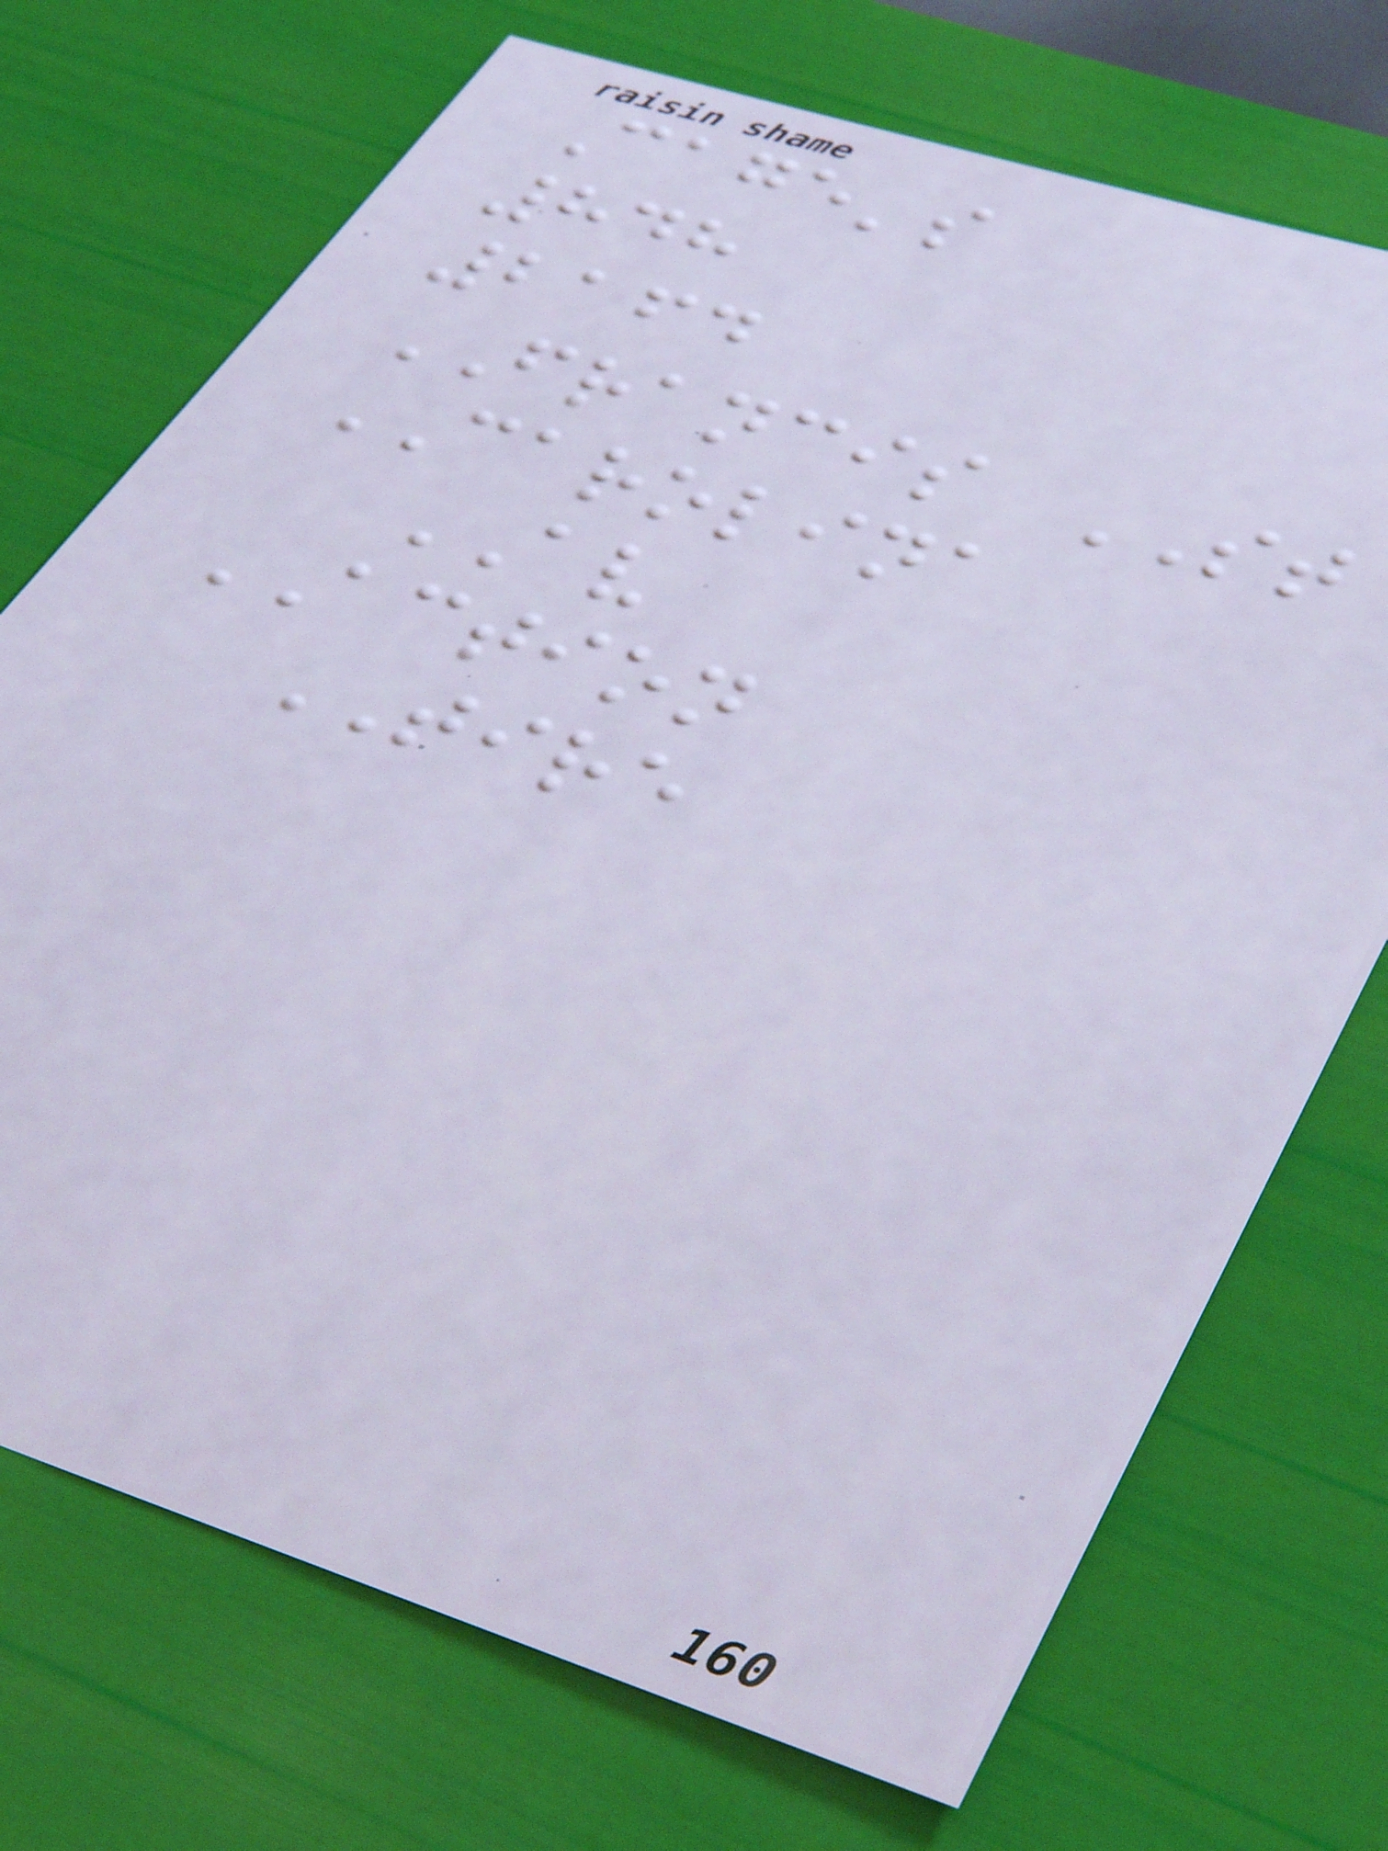Cage's
848
2164
FRANCIS ST
CAROLINA
AV
ACTION
TIRE
